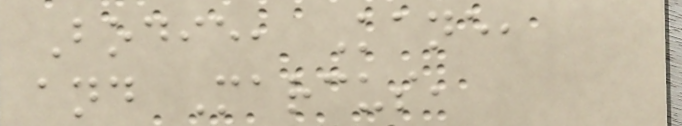Bodie, Kane,
and Marcus,
